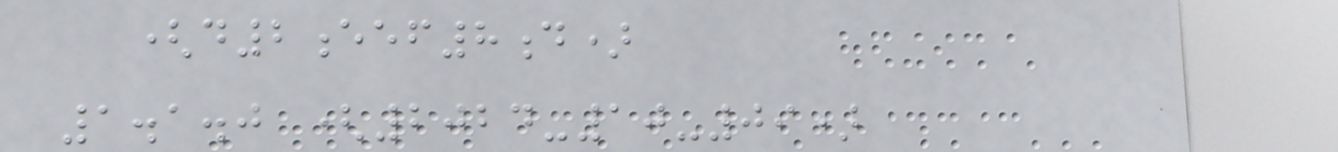(d2eef8d)
1.1.0 (2024-10-09)
